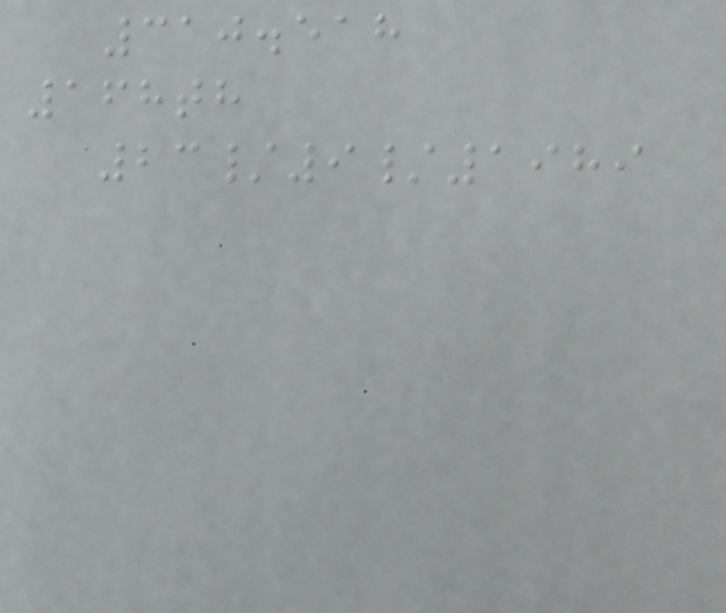310.518
168th
23/9/1989
